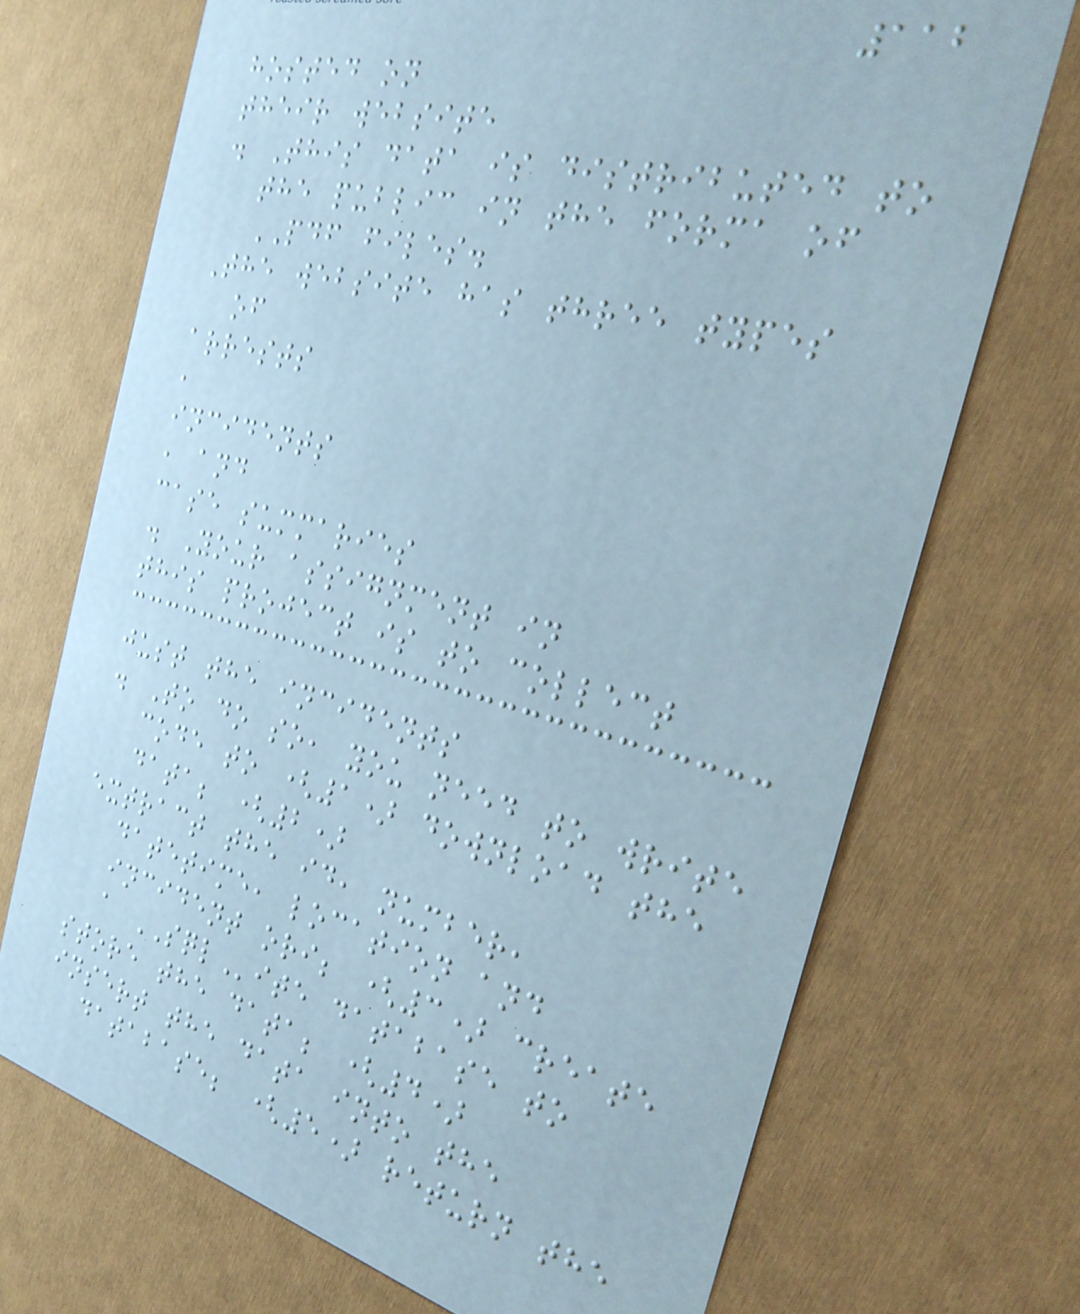112
hosted on
their website
. This data is distributed to
the public in the forma of
PDF files.
The website has three types
of
arrests
,
incidents
, and
case summaries
. Your assignment in
this project is to collect
just the incidents
. To do so, you need to write
code to (1) download the
data; (2)
extract the id, number,
datetime, location and
incident ori; (3) create
a SQLite database to
store the data; (4)
insert the data into the
database; (5) return the
